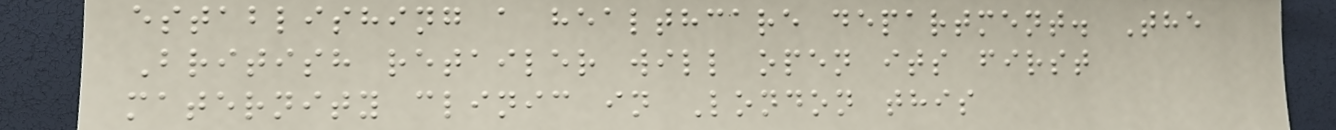establishing a healthcare department. The
British retailer will open its first
maternity clinic in London this
